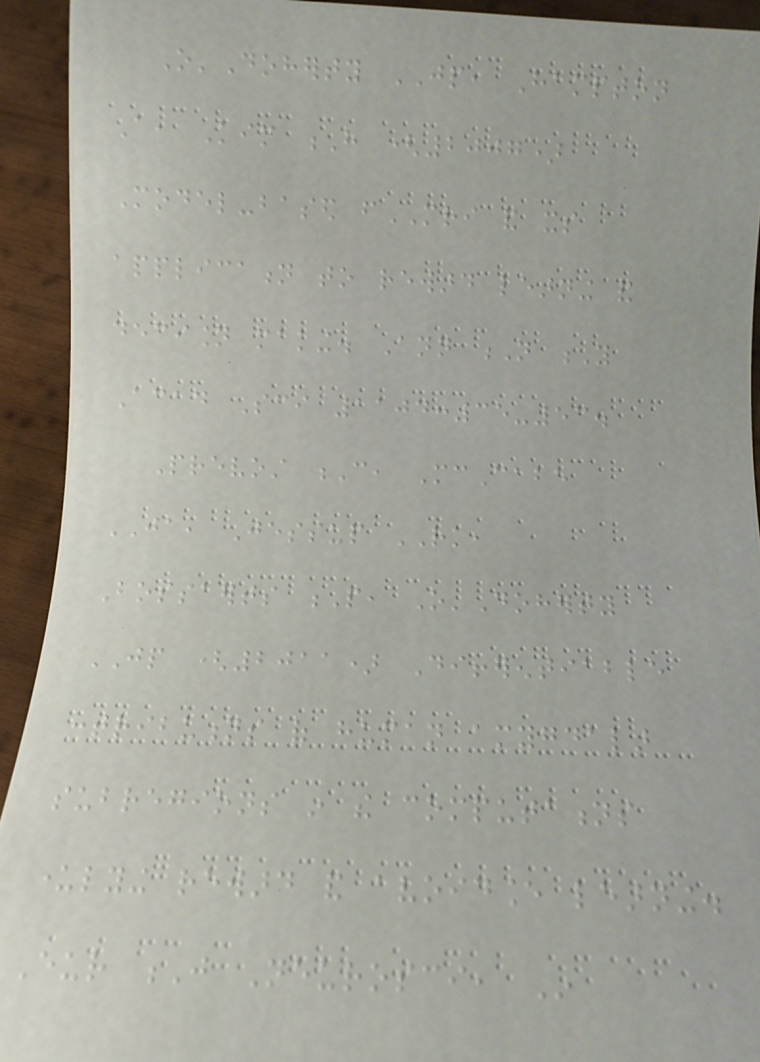O'Doherty JP, Hampton
A, Kim H (2007)
Model-based fMRI and its
application to reward learning and
decision making. Ann N Y
Acad Sci 1104:35-53.
Prevost C, McCabe
JA, Jessup RK,
Bossaerts P, O'Doherty
JP (2011) Differentiable
contributions of human amygdalar
subregions in the computations
underlying reward and avoidance learning.
Eur J Neurosci, In
